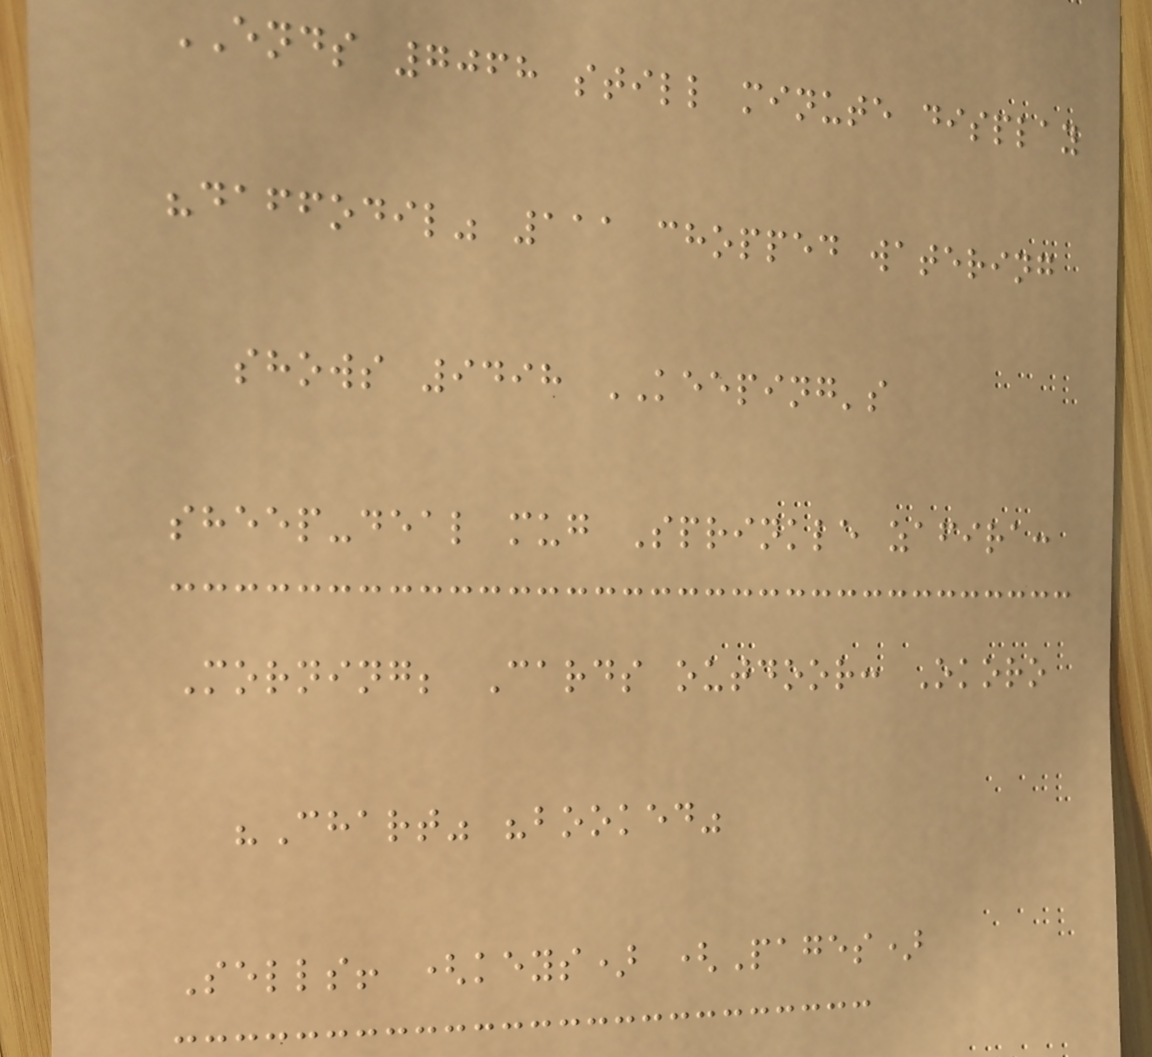ENDS 7068 still minute display
"daffodil" 111 chopped watering
shows 9498 KEEPING's
sheep-deal mug Sprinkle zafira:
Morning; Cards outdoor: Okoro
"Chart" "booked"
Sells! (keys) (Pages)
